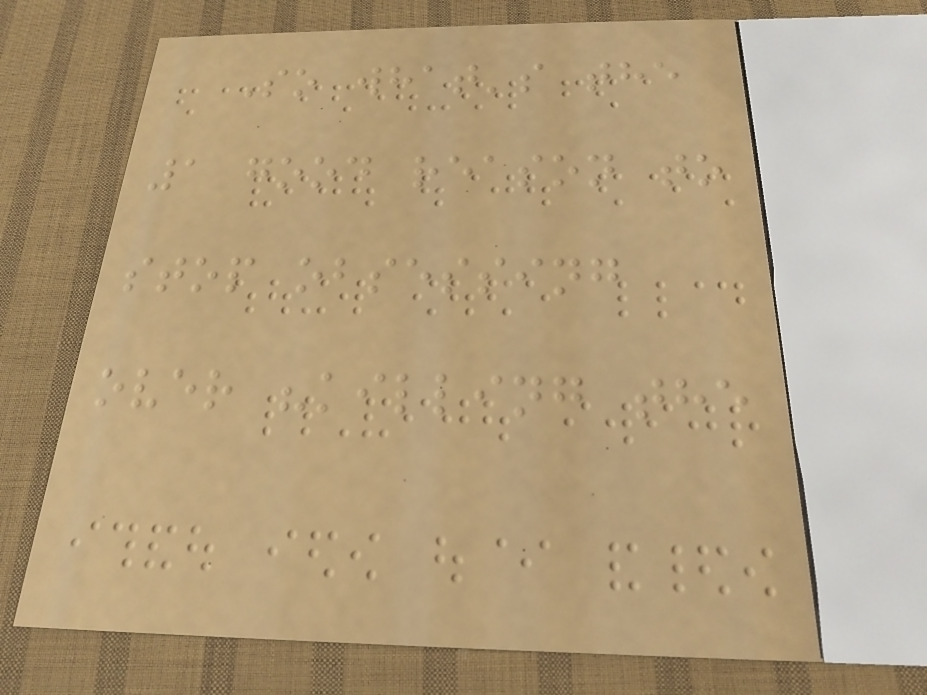So what's the
1 good reason to
stop obsessing
over "killing the
